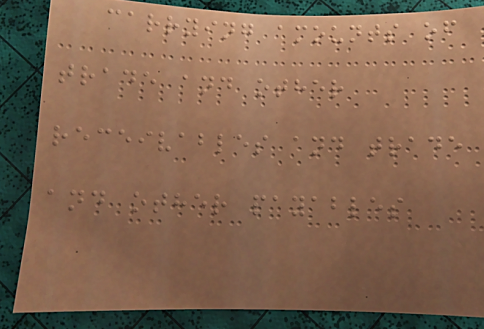carrying amounts of
trade and other
receivables and trade
and other payables
